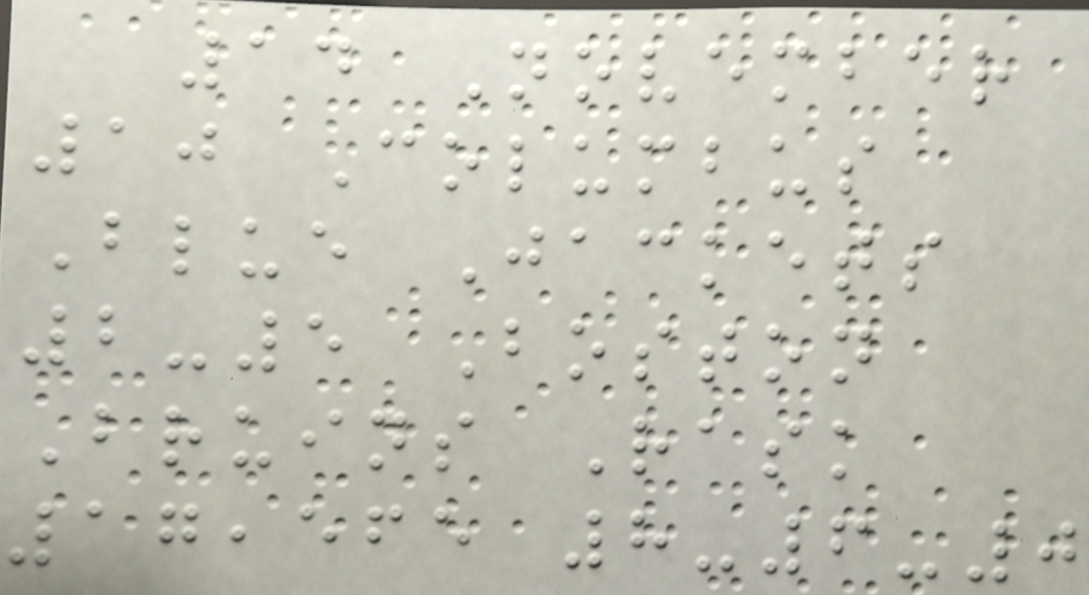14 November
10 Columbus
Blue Jackets
2-5 Boston
Bruins Rask
17,565 8-6-0
